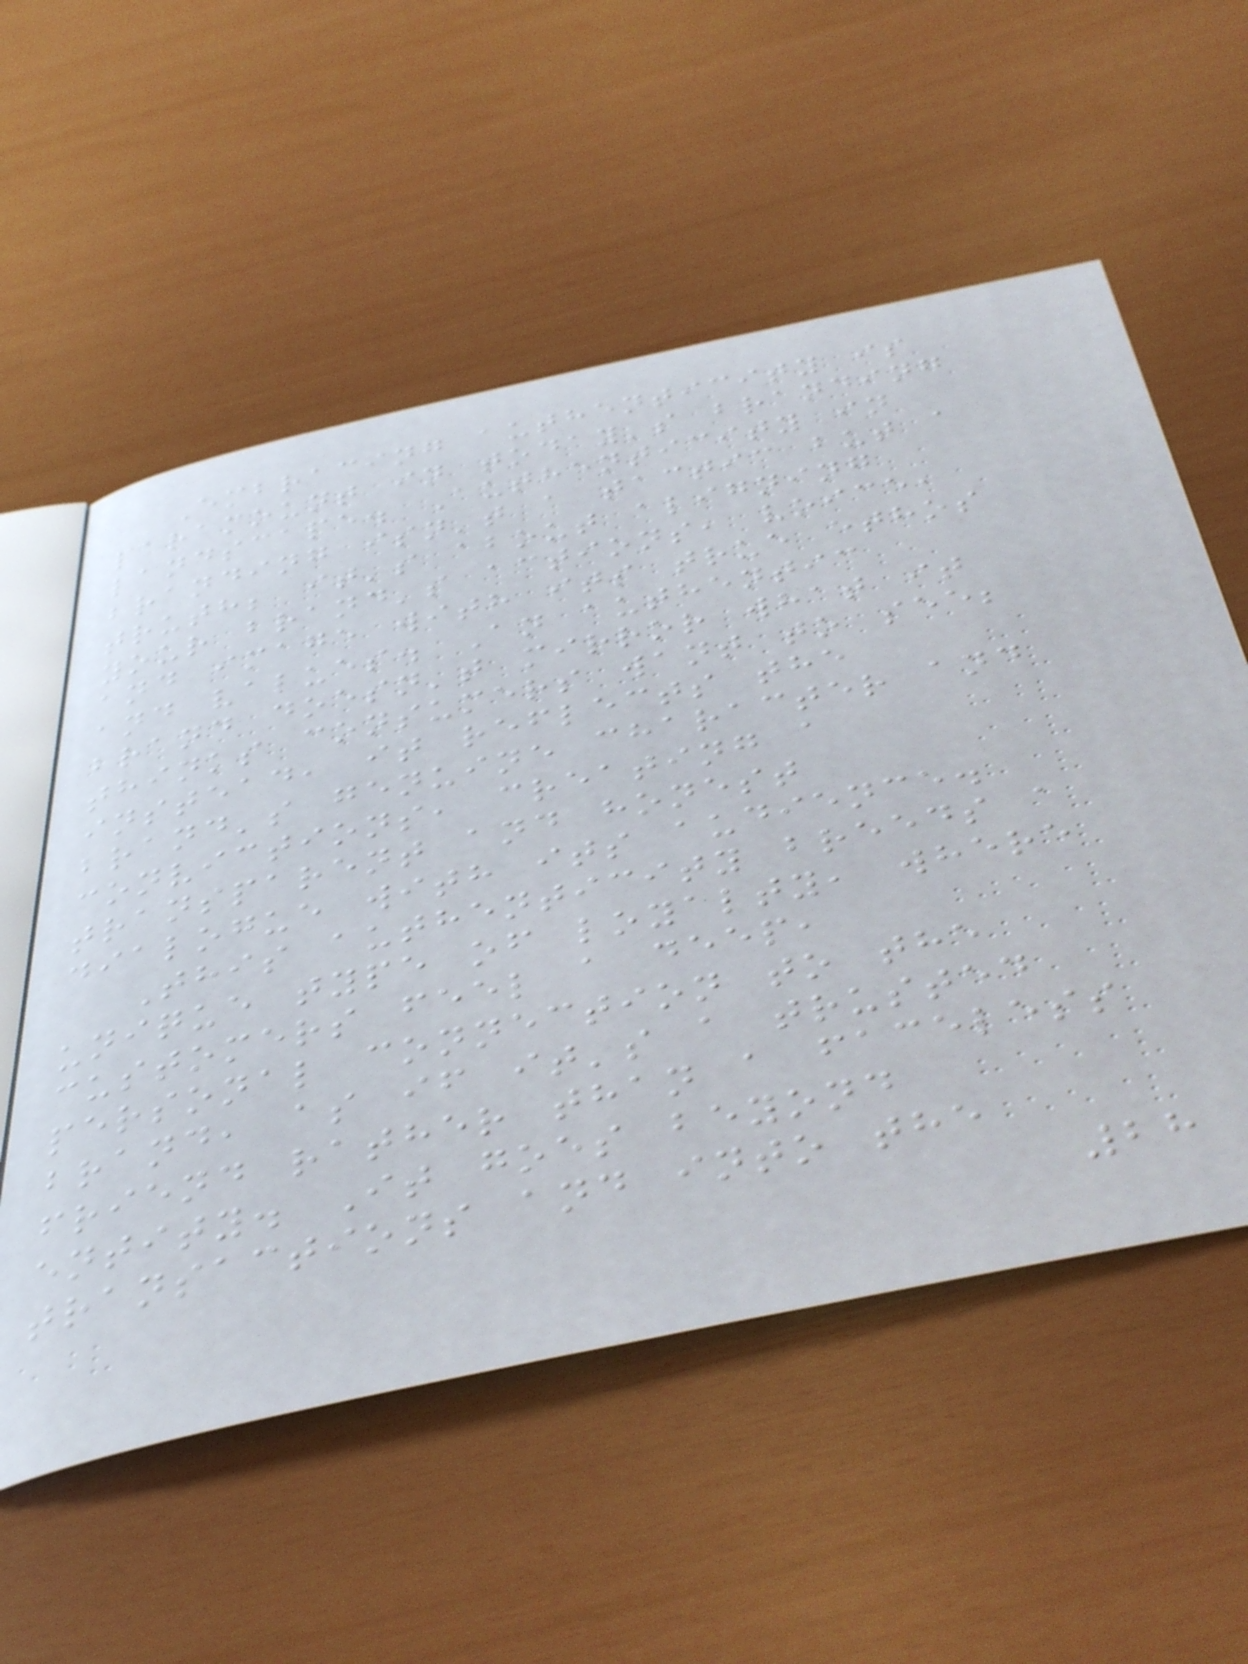Embracing authenticity is
paramount in today's branding
landscape. Authenticity in
branding isn't a tactic but a
truth; it's about aligning
your brand's actions, voice,
and image with its true ethos
and values. An authentic
brand doesn't mirror what it
thinks consumers want to see;
instead, it reflects the
brand's genuine character and
convictions, creating a
transparent and honest
dialogue with its audience.
This authenticity breeds a
unique type of loyalty, where
customers feel a deep,
personal connection to the
brand, as if it's a trusted
friend rather than a faceless
entity. It goes beyond
transactions and into the
28
